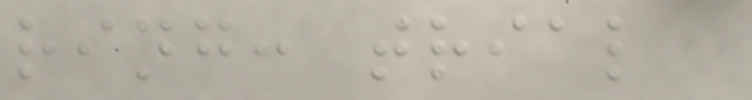ring: trial
